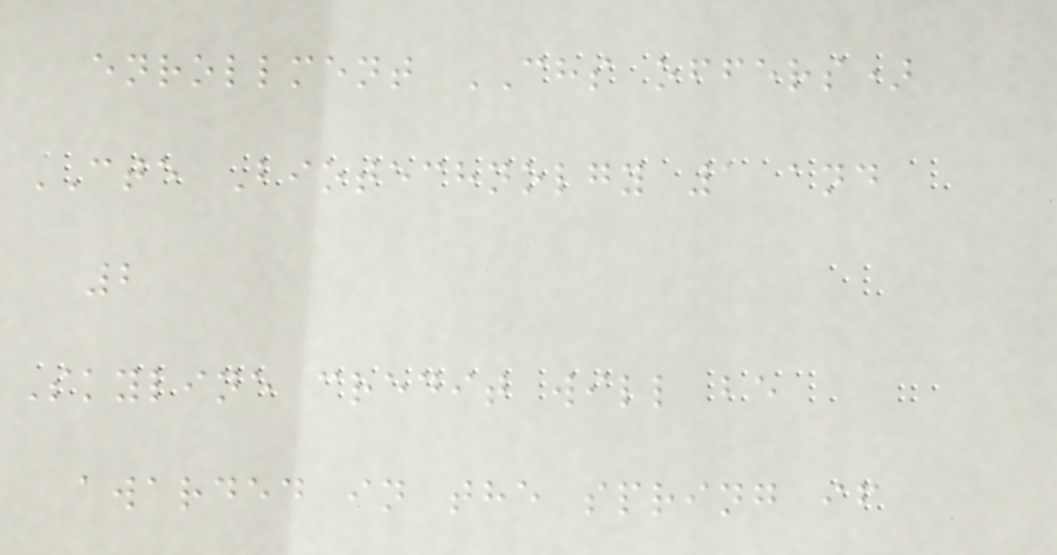enrollment CHS offers)
CTE Biotechnolgy 1 and
2
Skyline credit will be
awarded in the spring if
